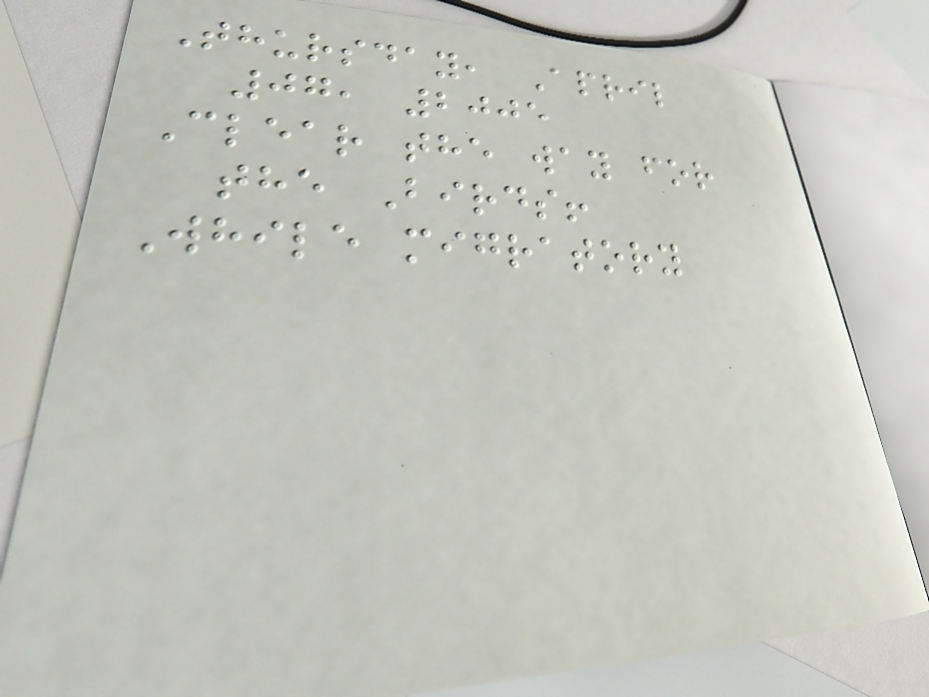Thursday, April
07, 2005
Clear the way for
the Birds!
While migratory
